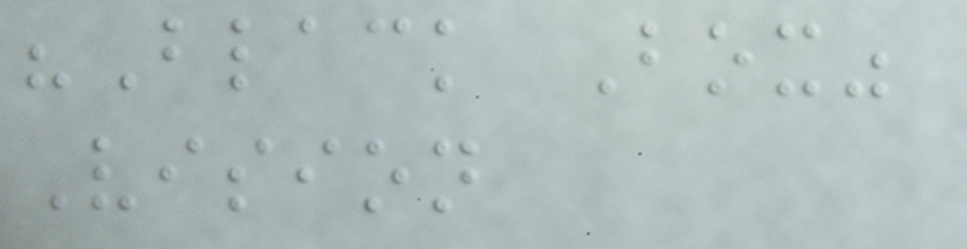"Black Box"
Vision
